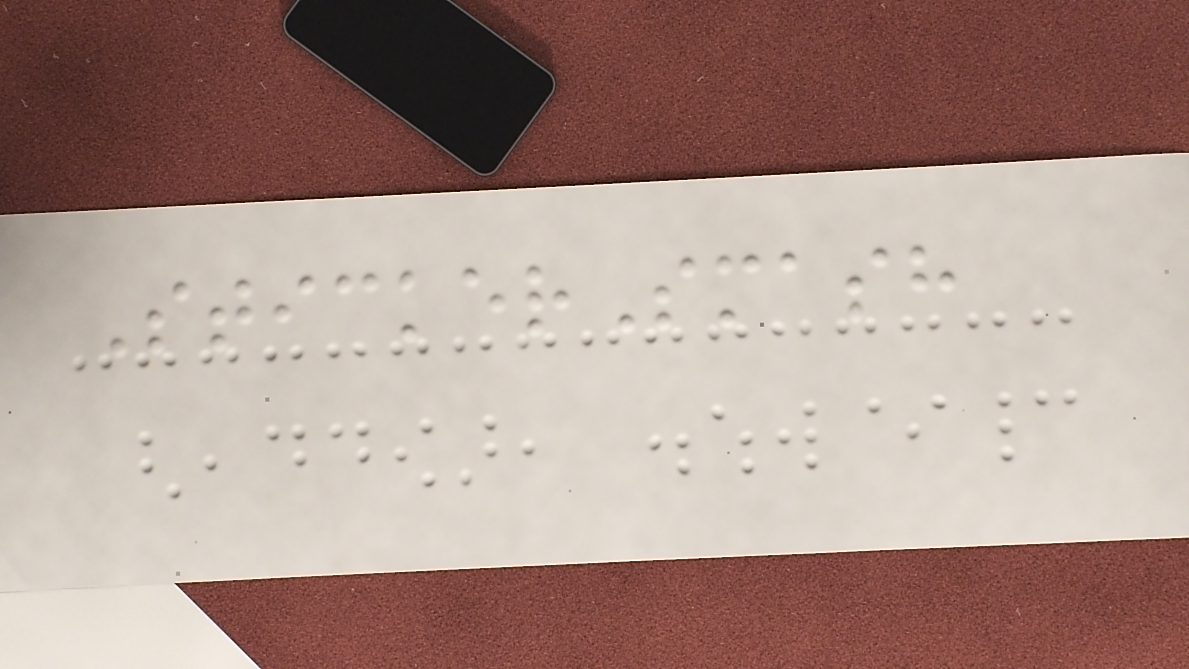StickerSmash
